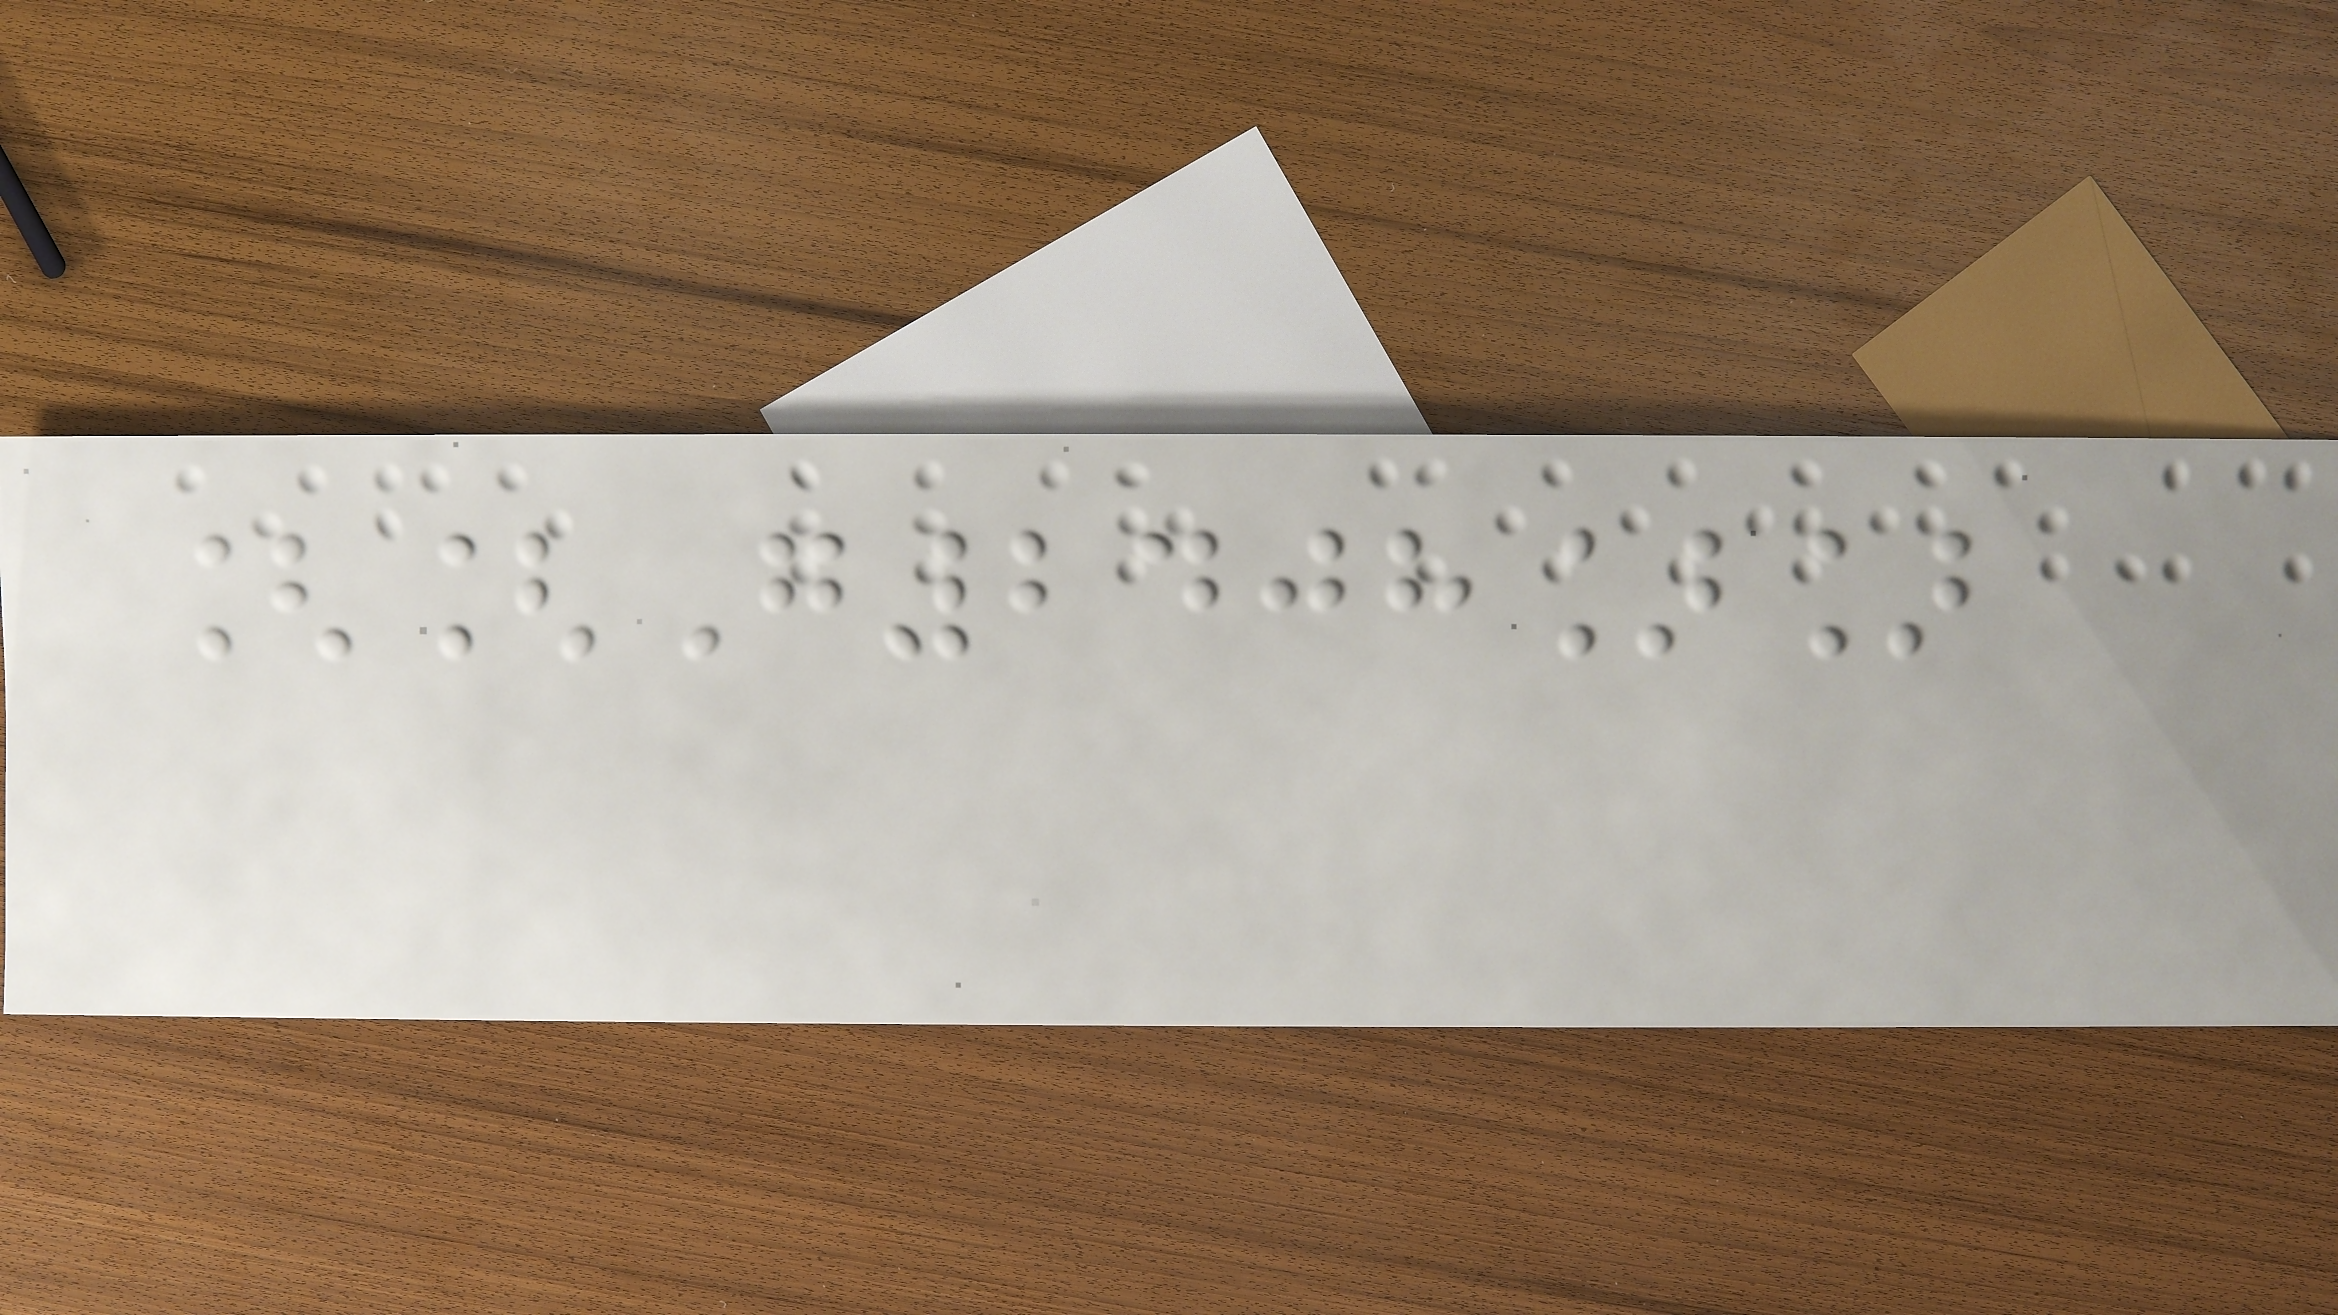[[G2408]]
